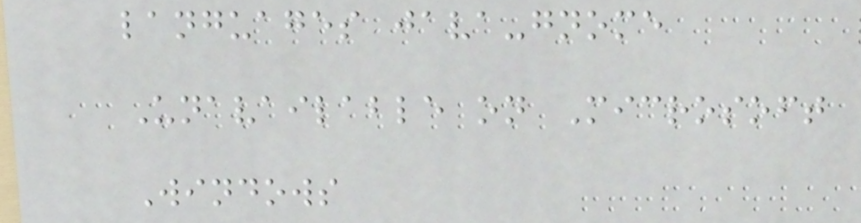languages java-gnome
Unavailable on Microsoft
Windows
